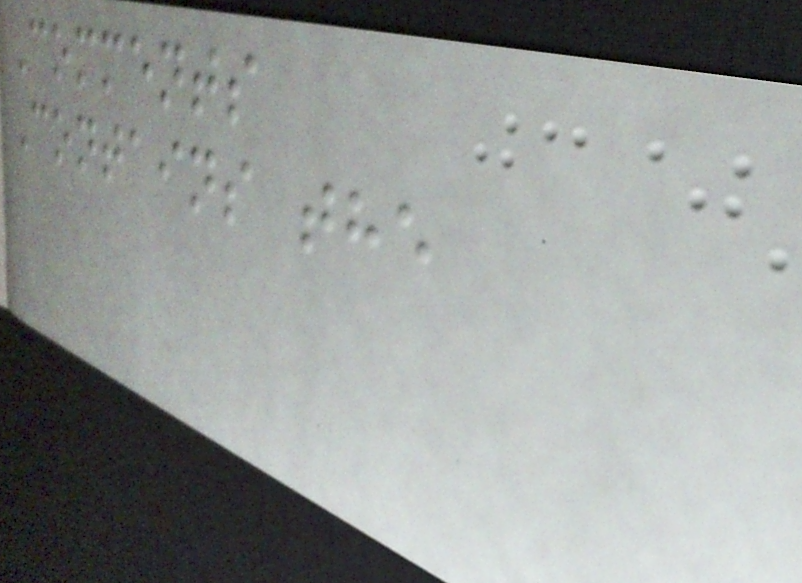Comments
Contains the
